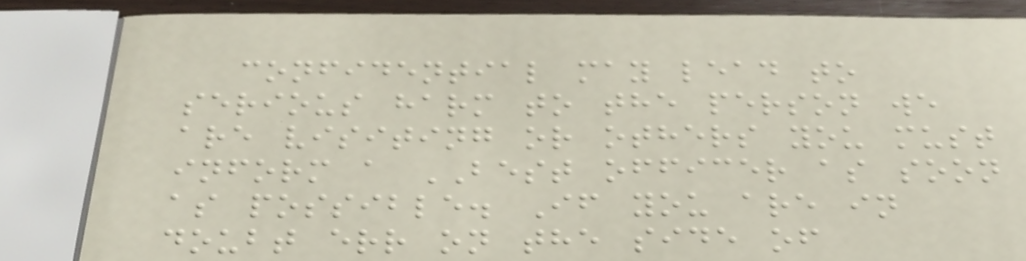confidential may lead to
serious harm to the person we
are visiting or others you must
inform a BEST officer as soon
as possible. If you are in
doubt err on the side of
